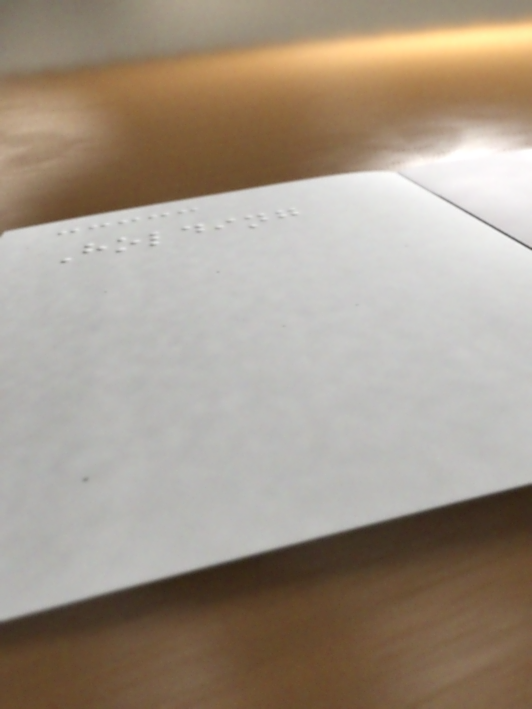Holding
